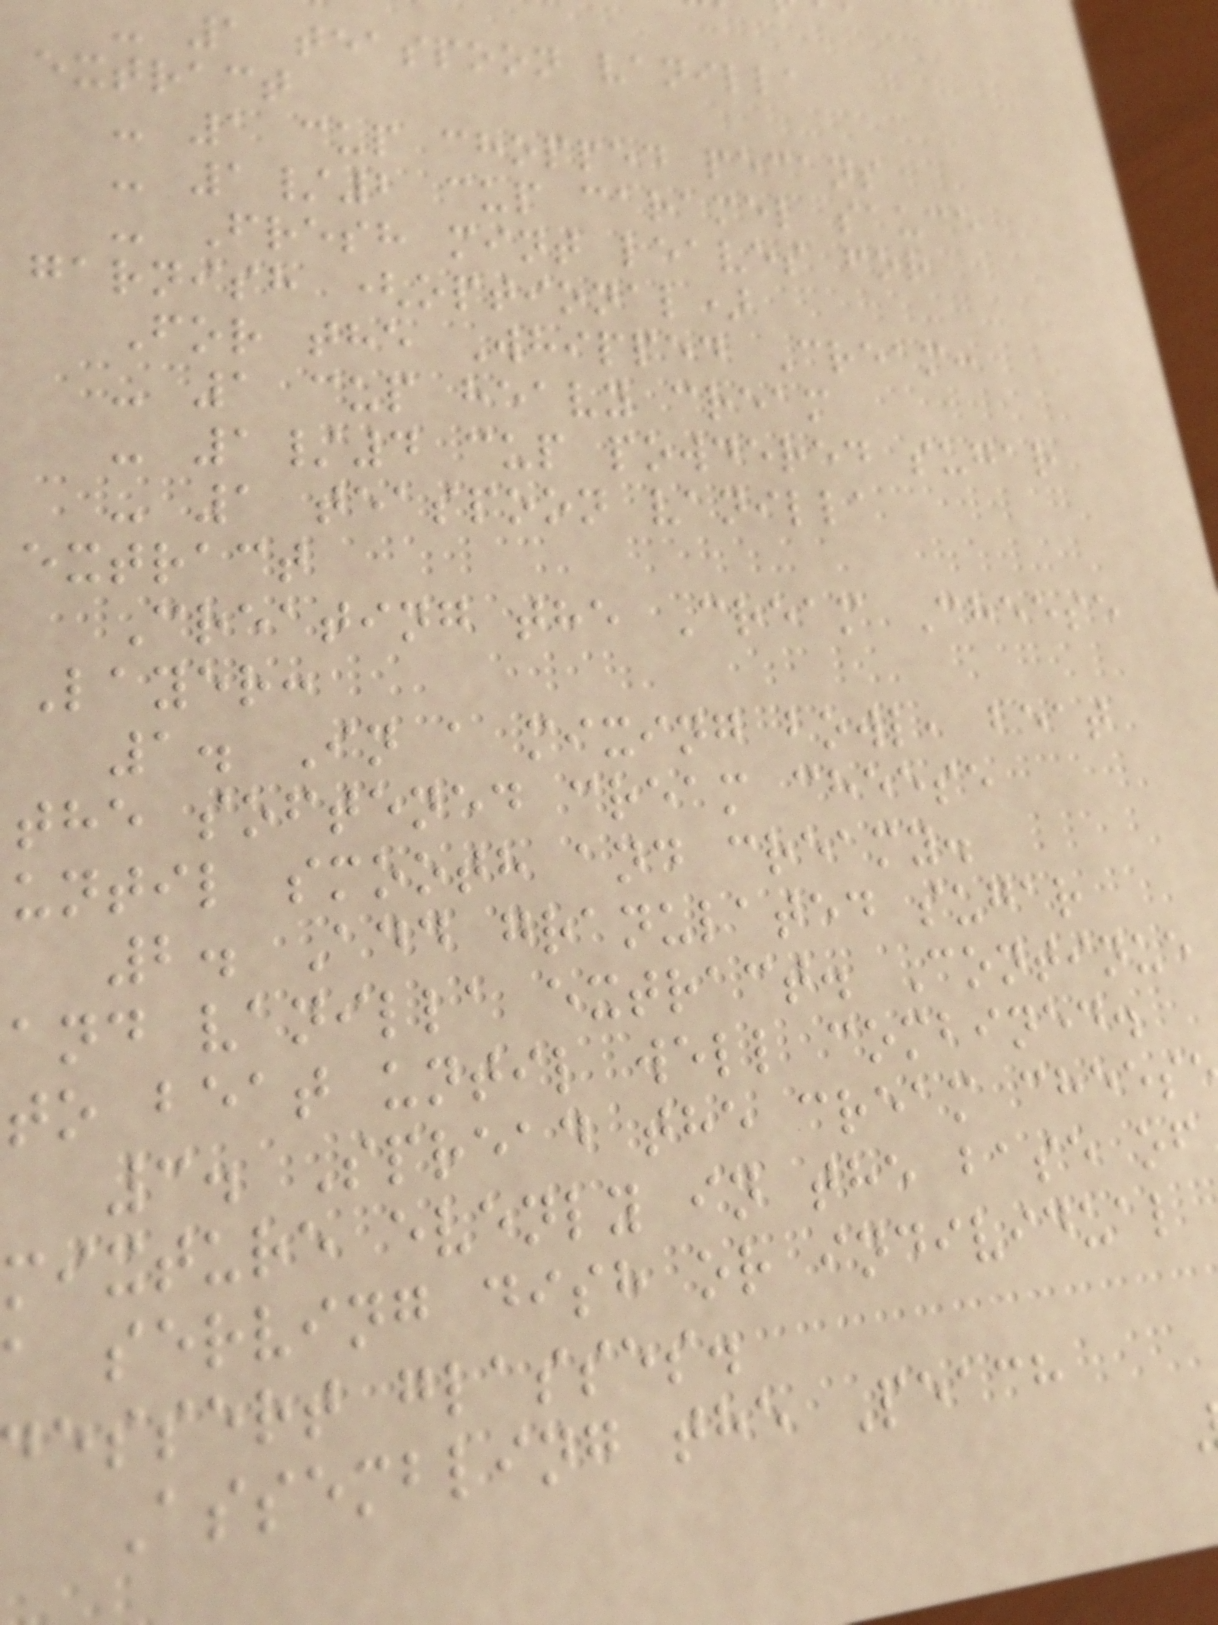- 1 teaspoon vanilla
extract
- 1 cup chopped pecans
- 1/2 cup caramel sauce
- Fresh mint leaves for
garnish (optional)
For the Whipped Cream:
- 1 cup heavy cream
- 1/4 cup powdered sugar
- 1 teaspoon vanilla
extract
Creating the Cream Cheese
Layer:
1. In a mixing bowl, beat
the softened cream cheese
until smooth and creamy.
2. Add granulated sugar
and vanilla extract. Continue
to beat until well combined.
3. Spread the cream chees
mixture evenly in the base of
a serving dish or individual
essert glasses.
Assembling the Peach
